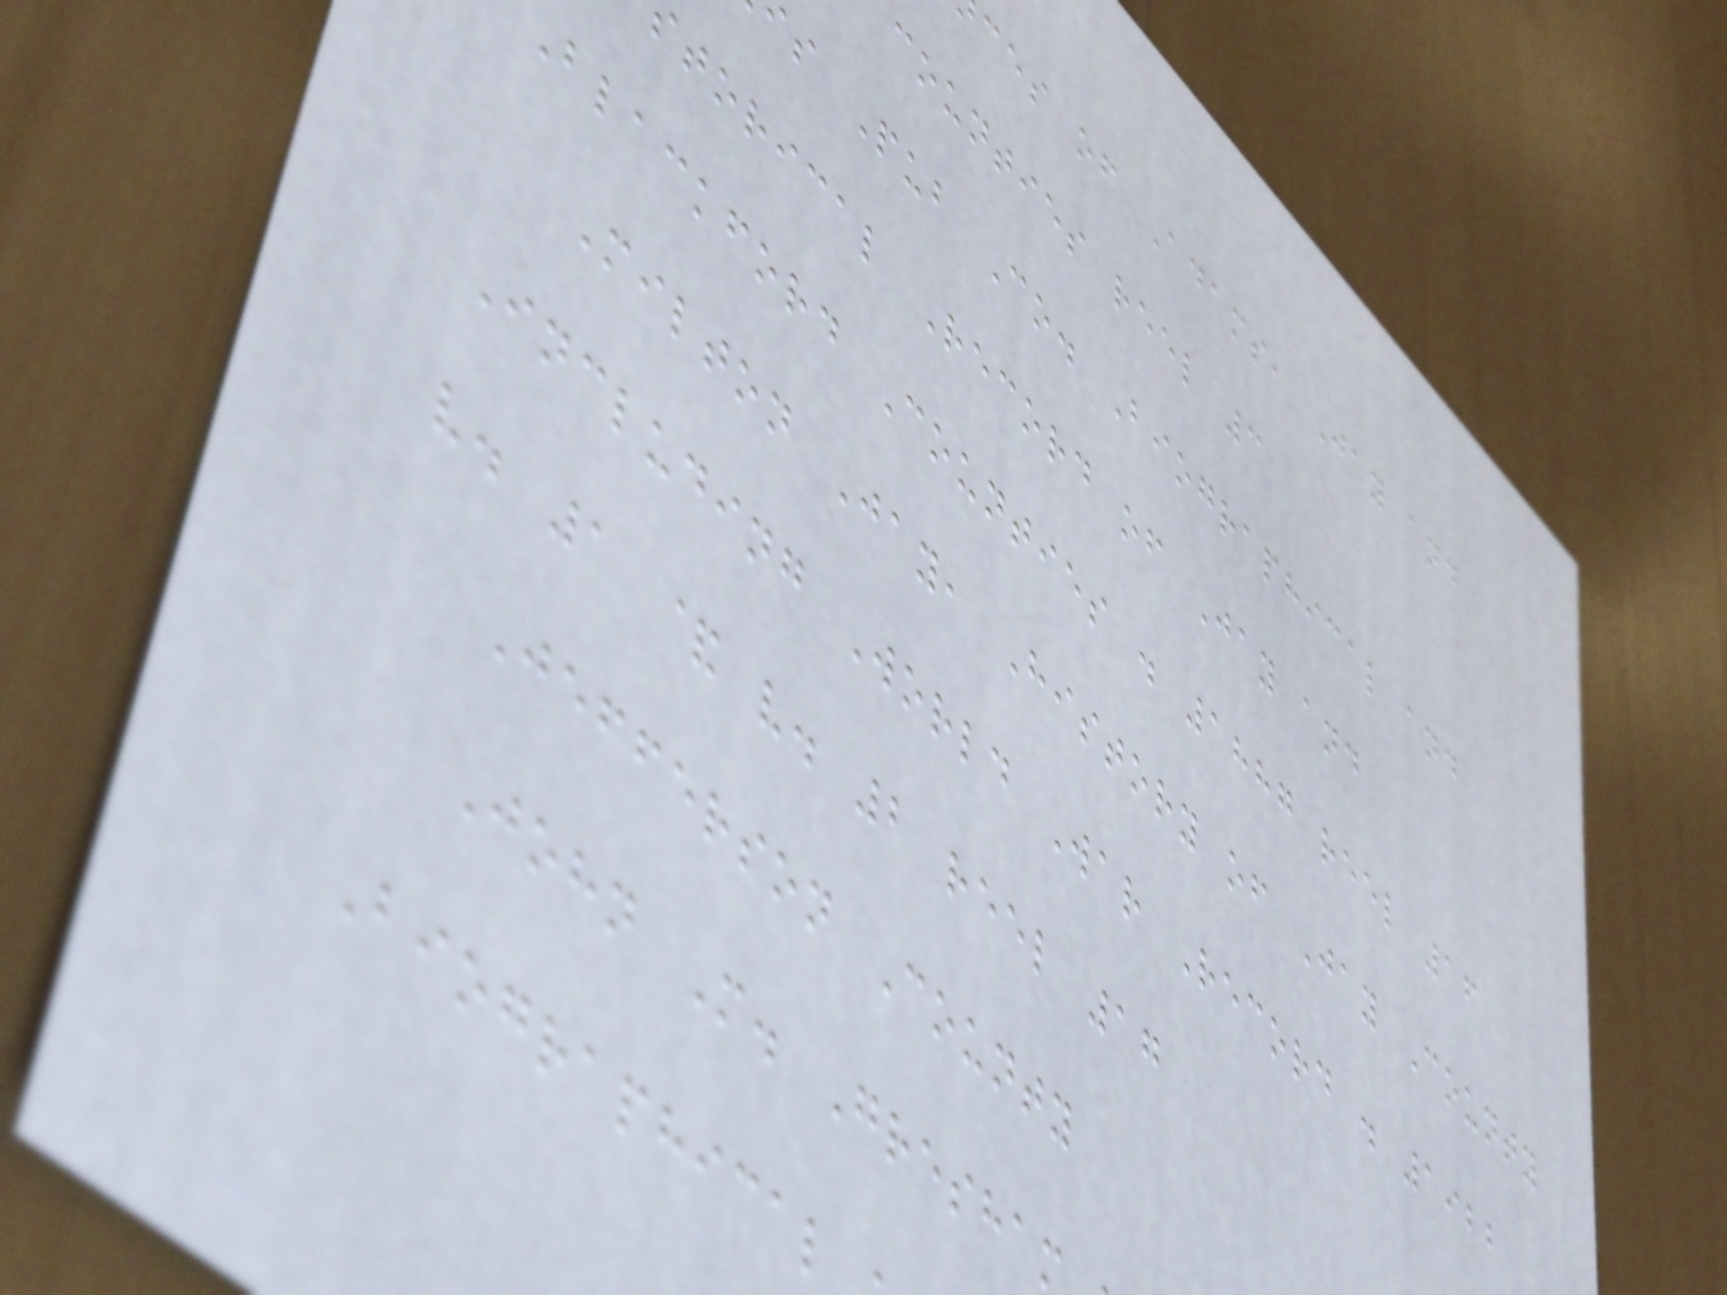ces of Adams, Jay and
counties reel 3
s Pub Co. Biographical and
torical Record of Jay and
Blackford Counties . 1887 reel 16
Milton Jay, History of Jay County
Including World War Record . 1922
v. 1 & v. 2 reel 17
Jefferson County
John M. Gresha
Biographical
